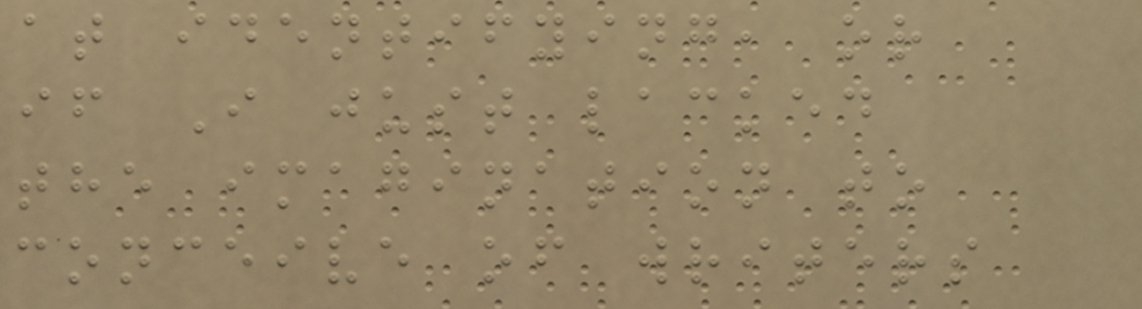at identifying, or
if I just lacked
the imagination to
conceive of writers
